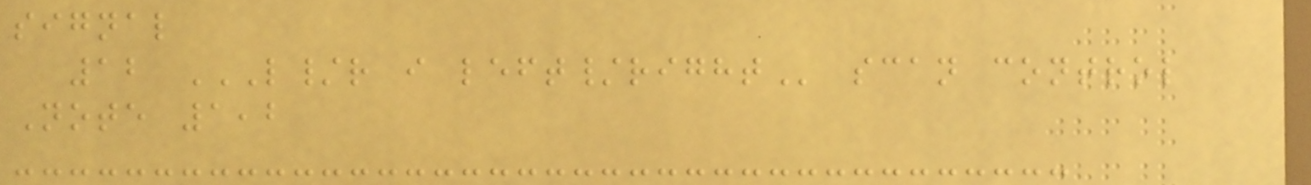signal
12 L/R I LEFT/RIGHT scan control
Note 1,2
